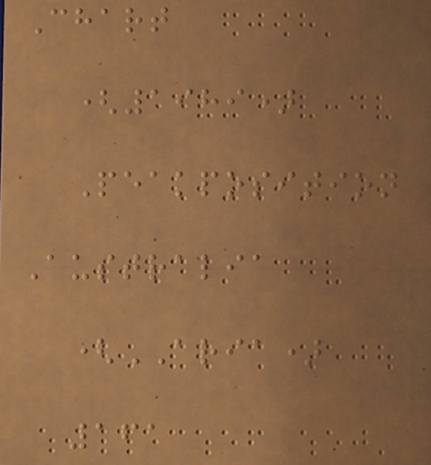Chart
(1989)
Peakposition
Australia
(ARIA)
161
